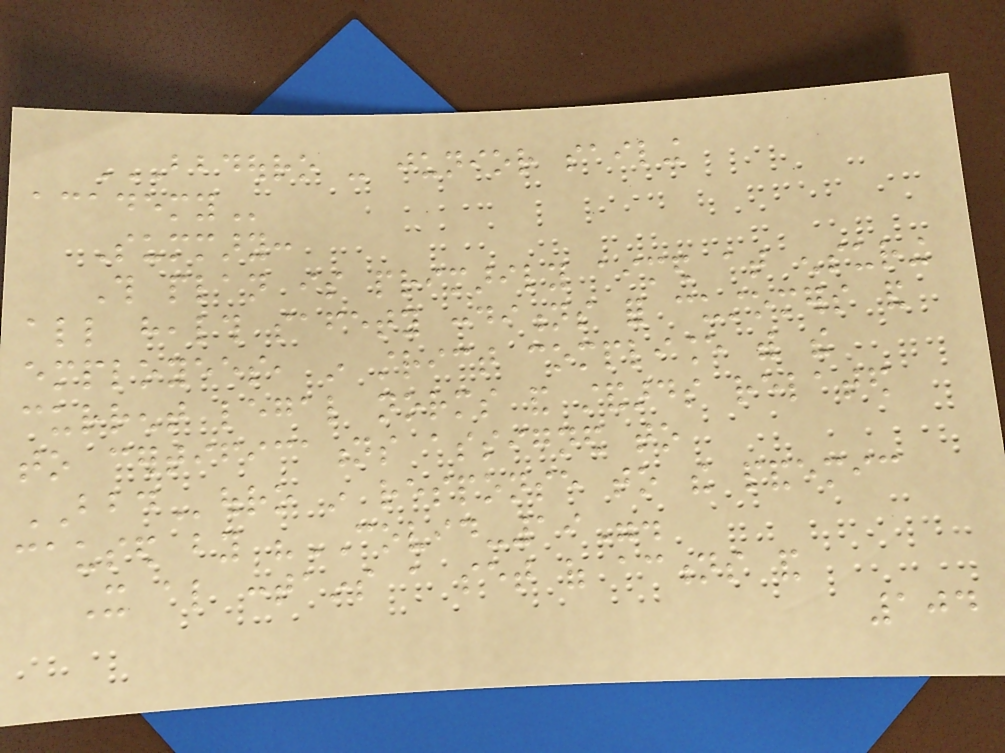BBDOURO - JUNIOR SAILING
ACADEMY
Summary:
This plan is primarily aimed at ensuring
all health safety conditions for customers and
employees, in strict compliance with the
current legal norms and standards related
to certifications assigned to
BBDouro in response to the pandemic
caused by "COVID-19".
It also contains a set of actions and
104
